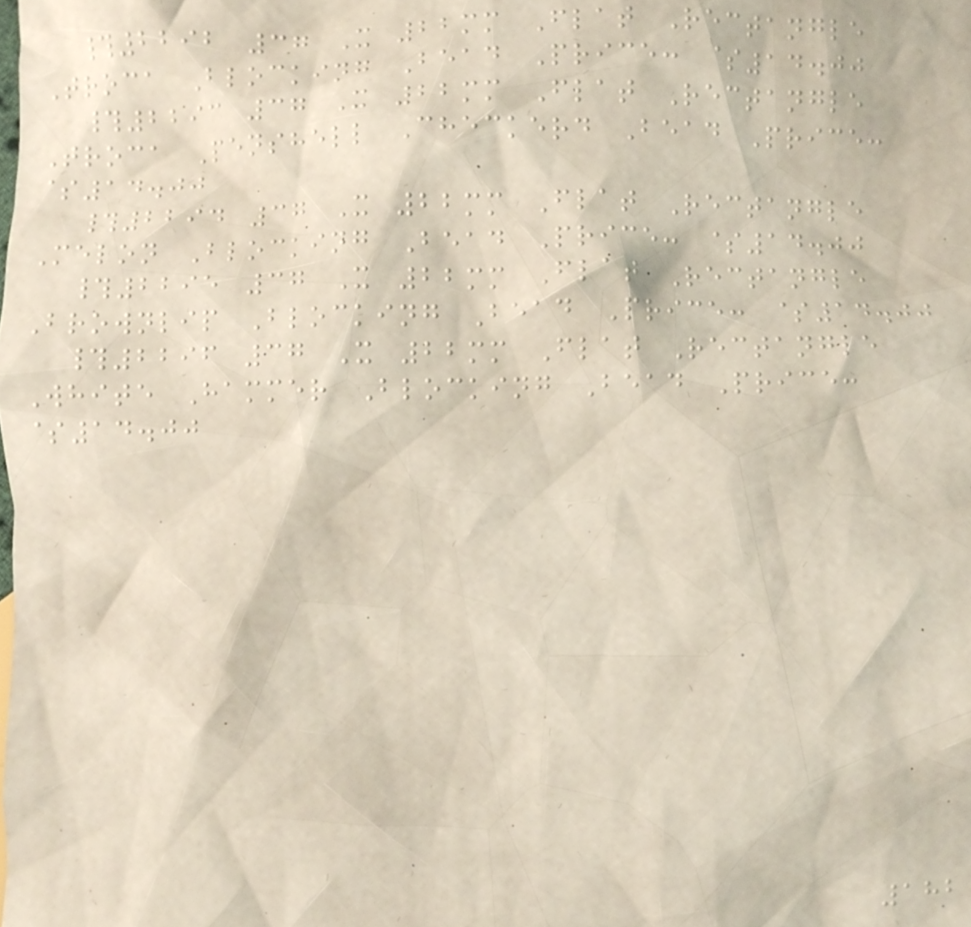#2292 37 X 22mm Flat Rectangle
Troca Blocking Bead Price: $14.00
#2293 37 X 22mm Flat Rectangle
Troca Penshell Checkerd Bead Price:
$14.00
#2294 37 X 22mm Flat Rectangle
Melon Blocking Bead Price: $14.00
#2295 37 X 22mm Flat Rectangle
Brownlip Blocking Bead Price: $14.00
#2296 37 X 22mm Flat Rectangle
White Hammer Blocking Bead Price:
$14.00
182
